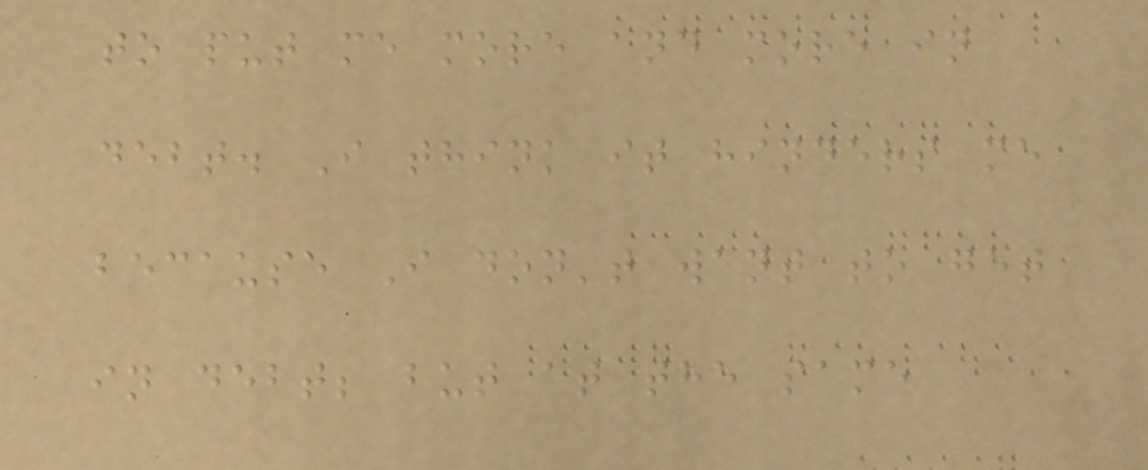to put me more and more in
debt. I think it hinders me
because I don't want to get
in debt; but at the same
